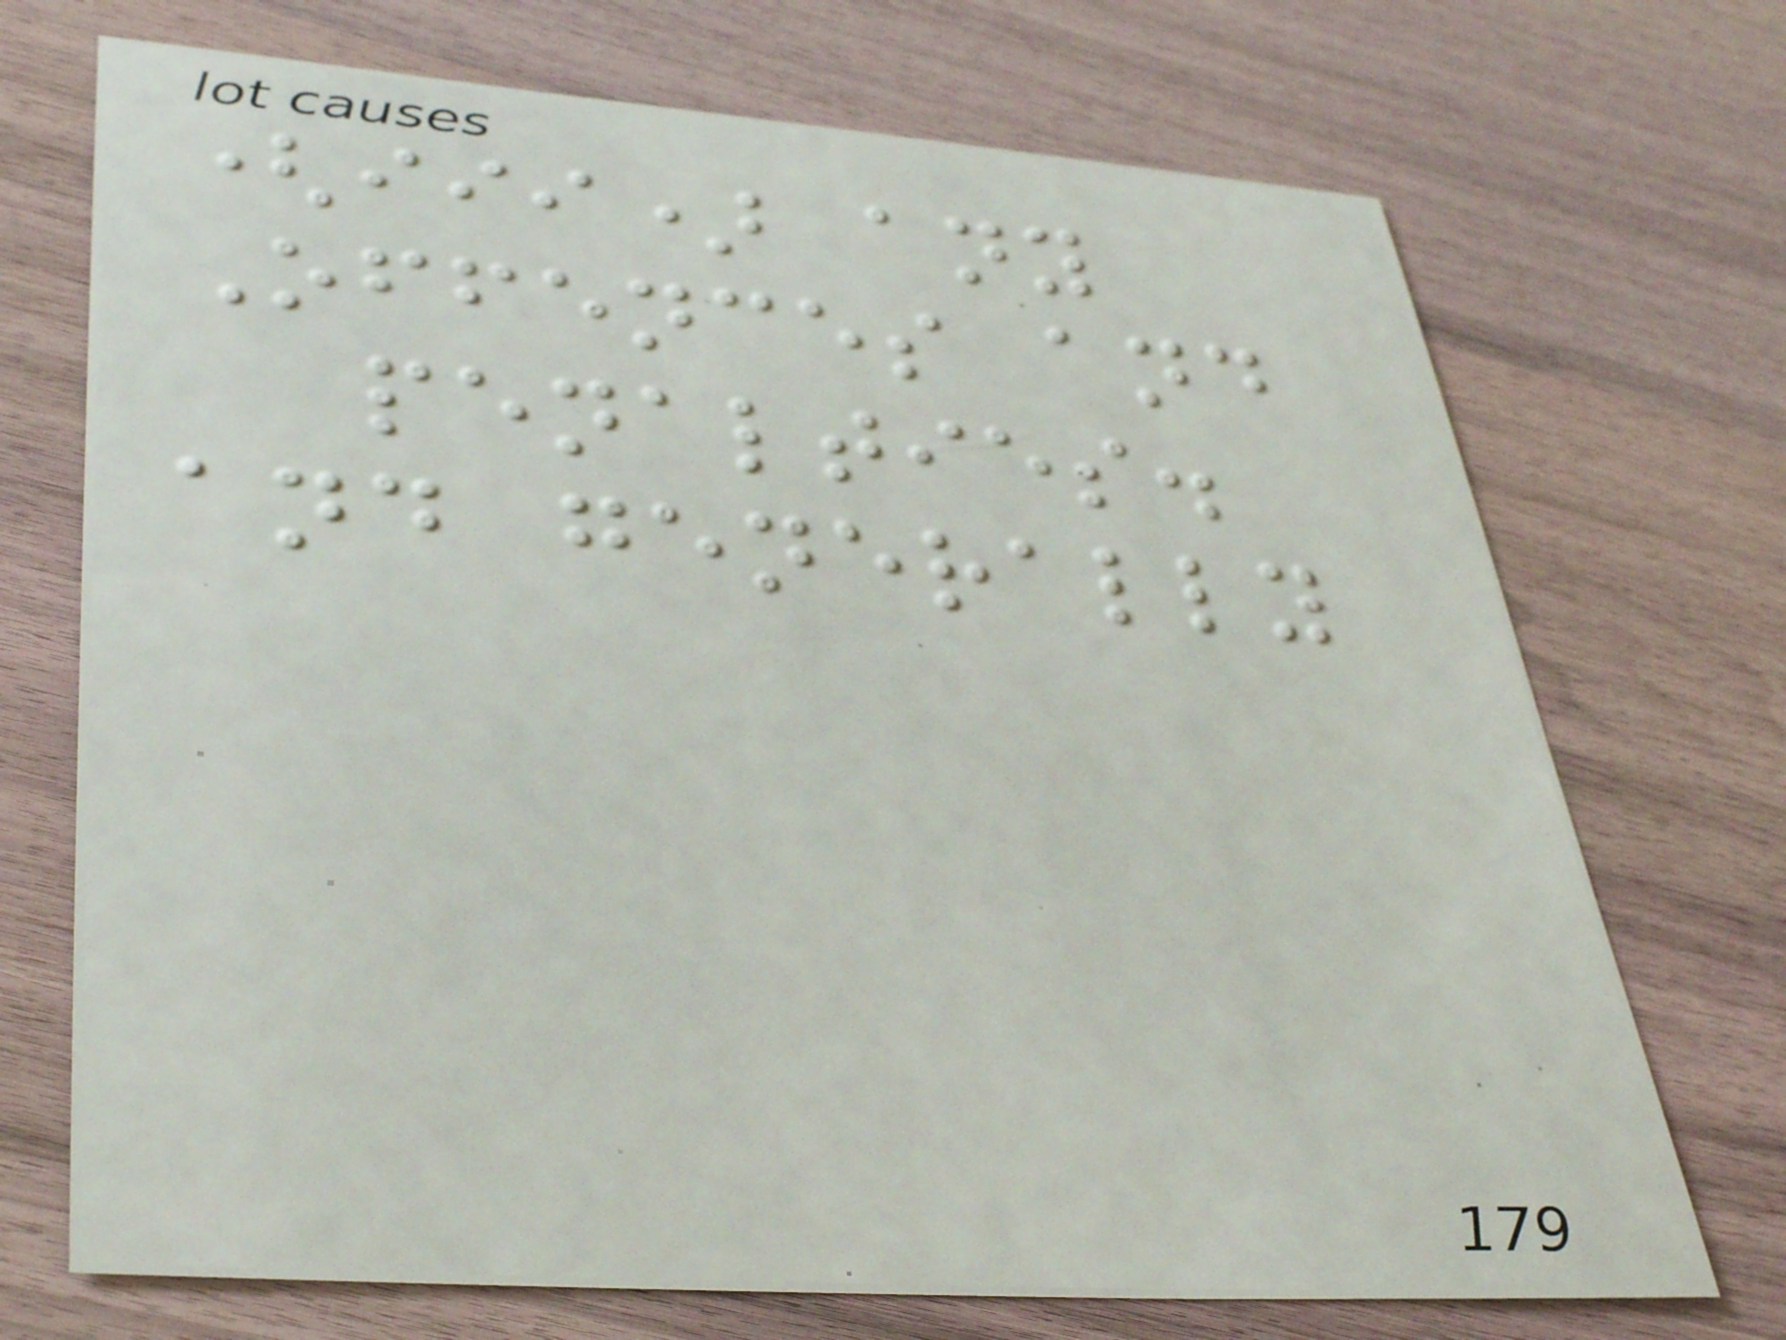(iii) any
Offences and
penalties.
and generally
